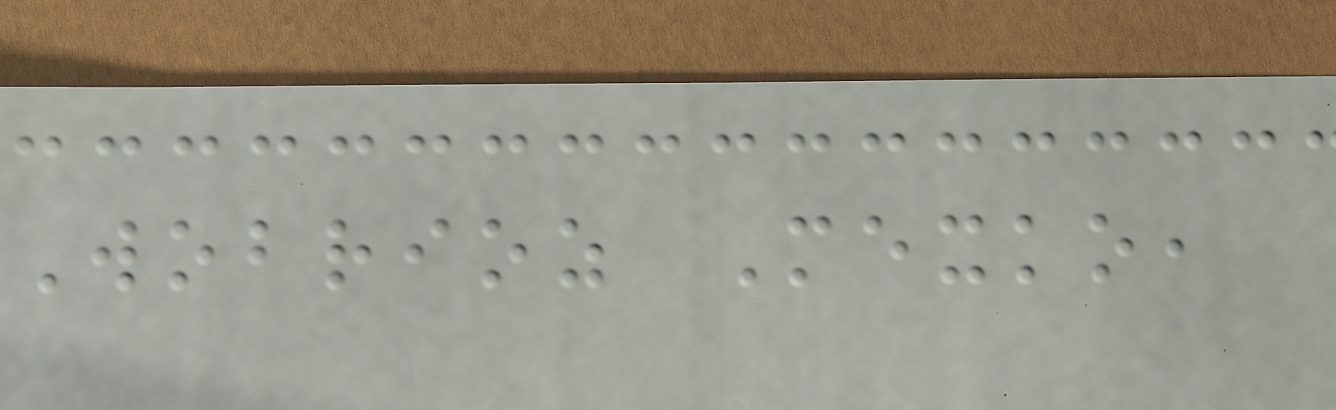Wobrioz Mexko,
